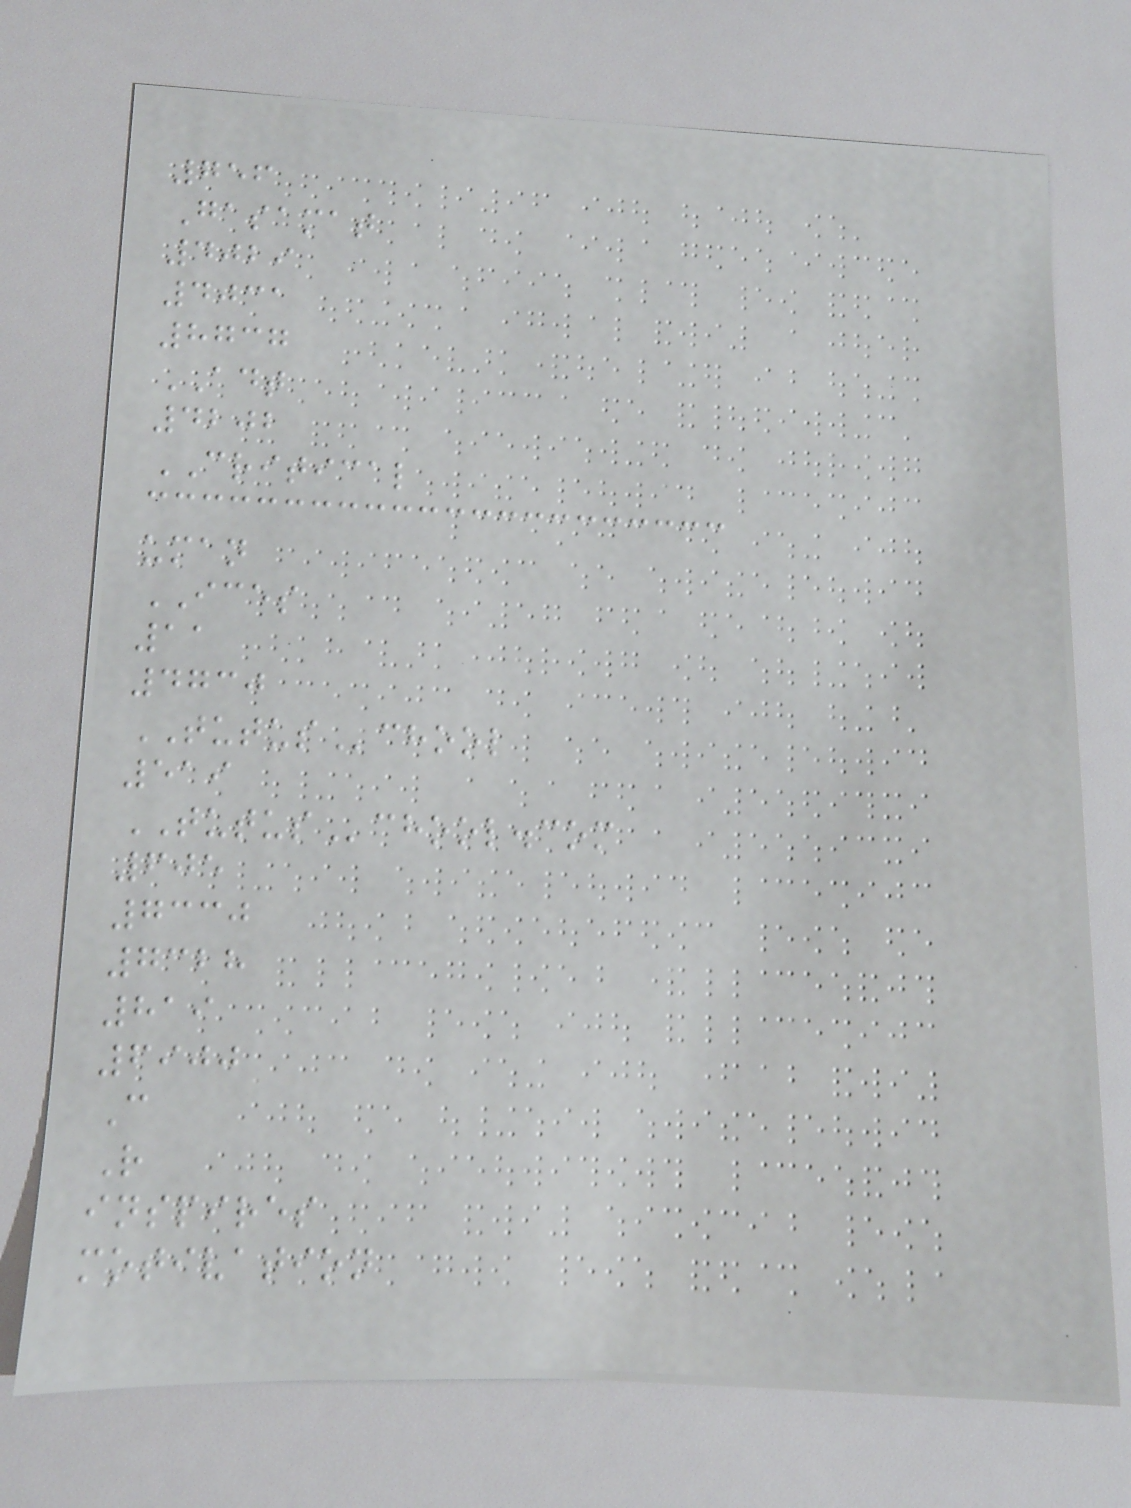756
Gasamat
4029
4031
8737
ADT
4202
CRITICAL
uman
ICES
11
4730
TUTUSchool
519
TUTUSchool.com
605
7330
7328
819
6900
C
R
inspires
motivation
